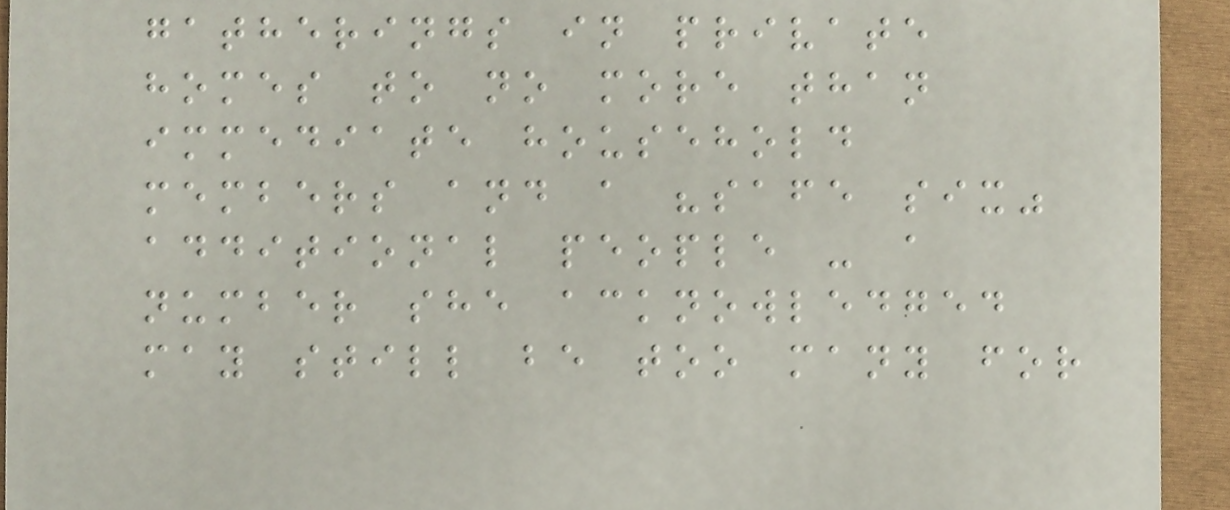gatherings in private
homes to no more than
immediate household
members and a "safe six"
additional people - a
number she acknowledged
may still be too many for
